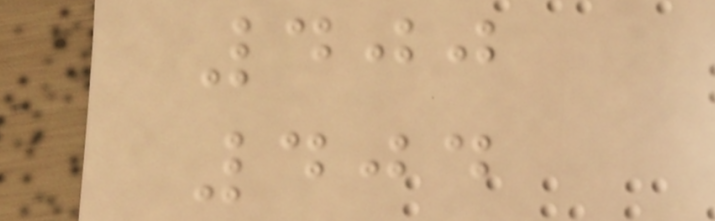400
404
